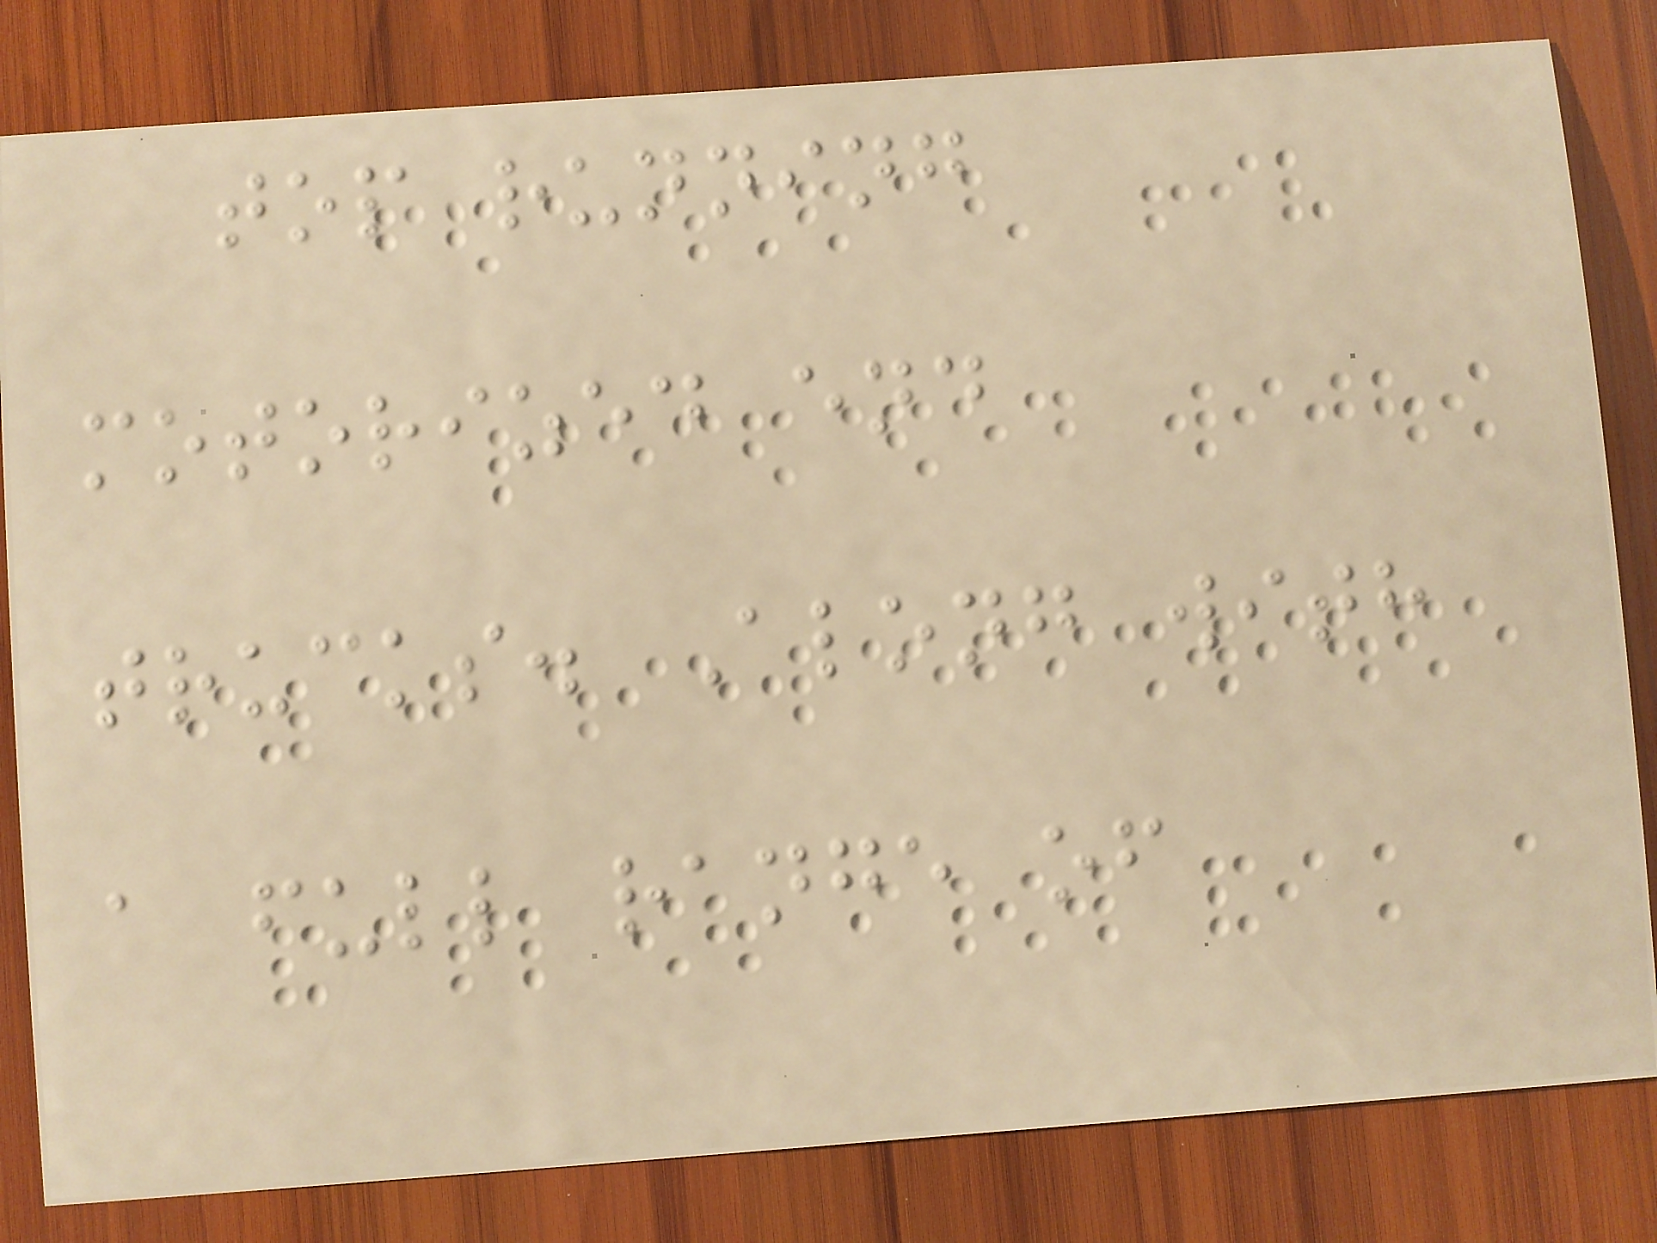top running
motorized end
trucks. Along with
a full range of
